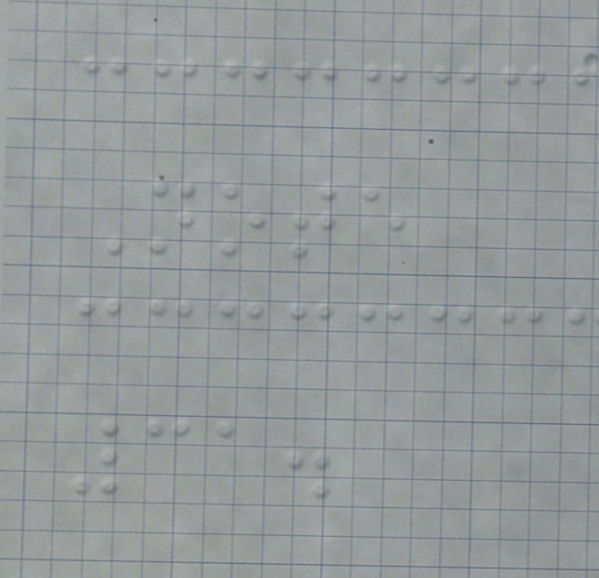Note
31.
